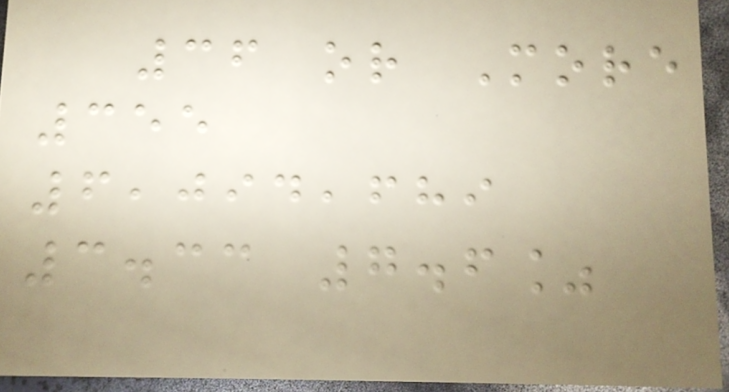36 or More
355
6,094,689
3.33 7.6%
